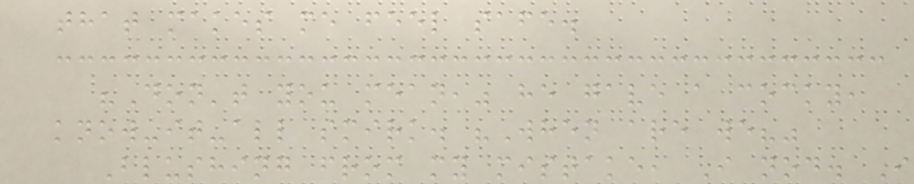that makes me feel safe.
"Don't you mean," he gave a cocky,
know-it-all smirk. "When are we?"
Blushing from my mistake, I nod. I
